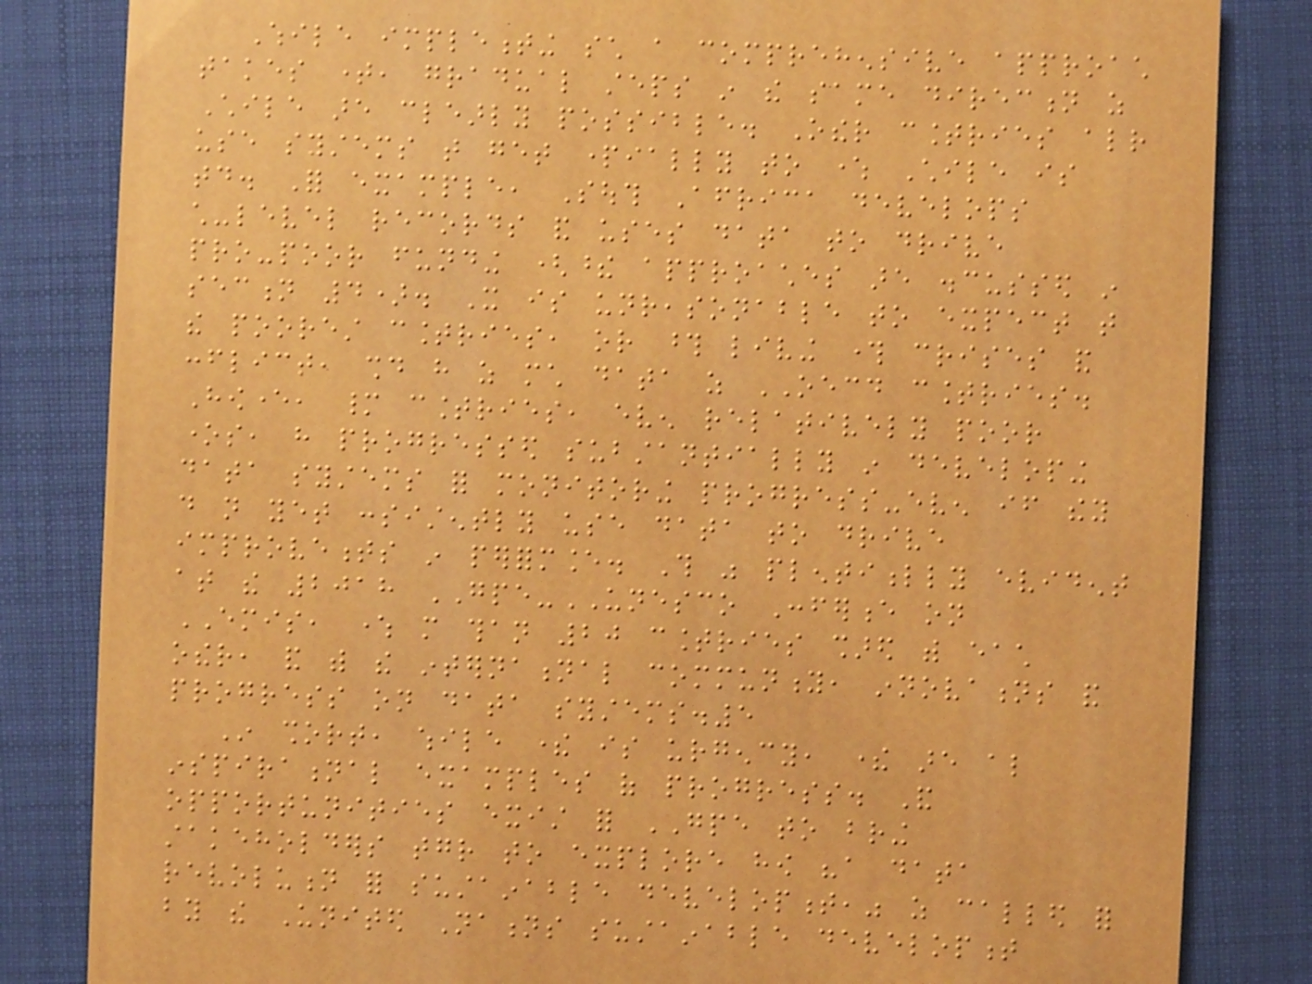While implementing such a comprehensive approach
takes time, gradual steps in the same direction as
Chile are clearly possible. Other countries already
use systems that get partially to where Chile is
today. For example, South Africa develops
child-level records and uses data to drive
pro-poor funding (these approaches are discussed in
section 4). It is unreasonable to expect that
the poorest countries, or those living through crises and
conflict, should have as much data as OECD countries.
However, many countries, even relatively poor
ones, have progressed substantially in developing
data systems for monitoring progress-even if they
do not yet consistently use data to drive
improvements in performance. This was plentifully evident
at the 2018 GPE-UNESCO Conference on
EMIS, where more than 20 countries shared with each
other, and with the international community, innovations and
progress on data systems.5
In short, while there is urgency, there are also
inspirational examples of progress. And
opportunities exist for GPE to bring
stakeholders together to explore how "a data
revolution for sustainable development," as called for
by the United Nations sustainable development
